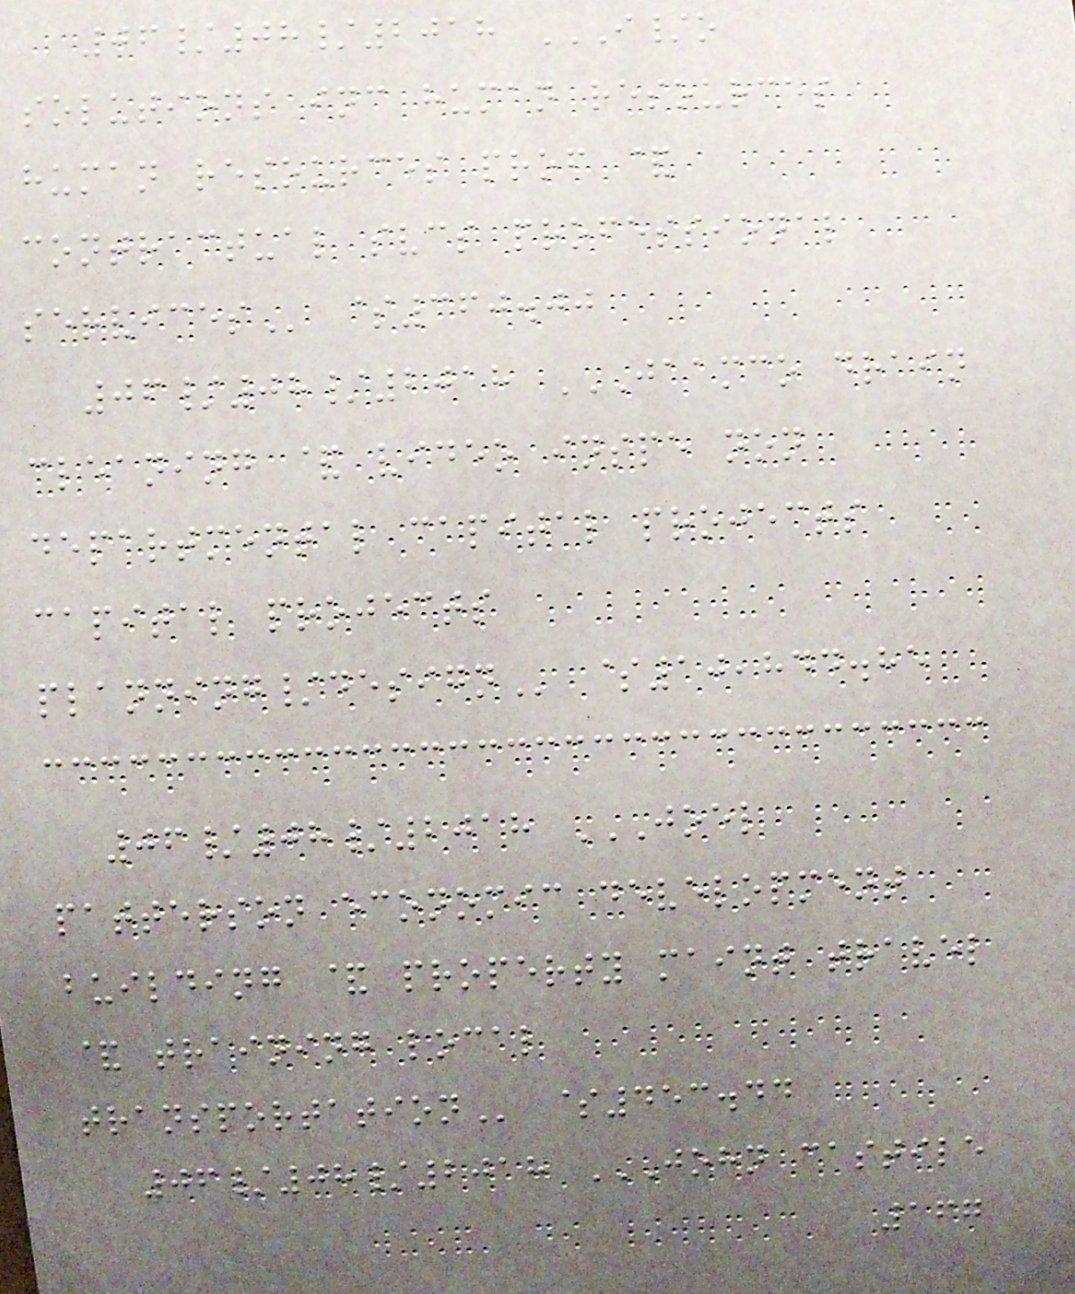06/08/2018 I/O
SOLUTIONS INC HUMAN RESOURCES
HUMAN RESOURCES PROF &
CONTRACTUAL SVCS PROFESSIONAL
SERVICES $360.00
06/08/2018 JAAMCO DRAIN
CLEANING & VIDEO INSPE NON
DEPARTMENTAL CAPITAL PROJECTS
CAPITAL PROJECTS
PLANNING/DESIGN $10,844.85
06/08/2018 JOEL
PATTERSON ECONOMIC DEVELOPMENT
BUILDING & PROPERTY MAINT TRAVEL
& TRAINING LOCAL
TRANSPORTATION $453.44
06/08/2018 JOHN CASTILE
167
